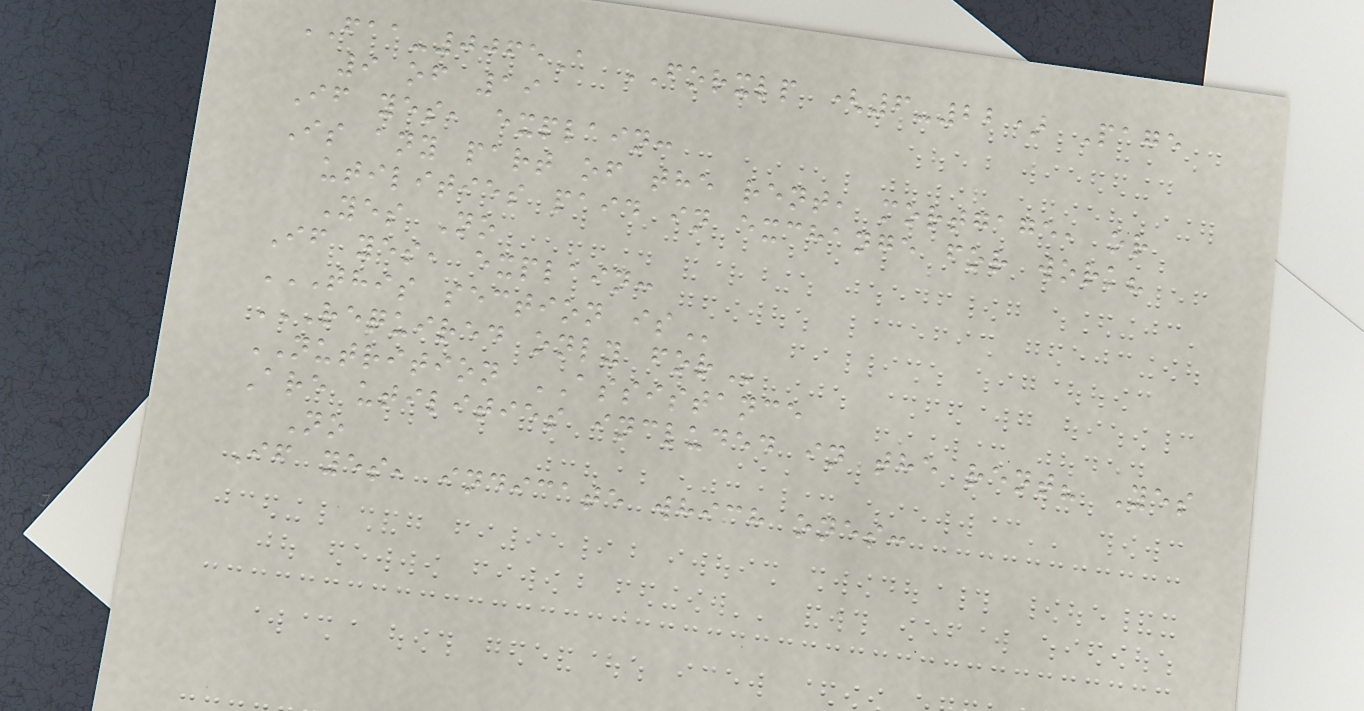FAA-0065A FORXLP (6-22) Page
9 of 19
If yes, explain:
Is any part of the rent, mortgage, or
utilities paid in exchange for work?
Yes No
If yes, explain:
THIS SECTION IS
REQUIRED ONLY FOR
NUTRITION ASSISTANCE
Are utilities included in the rent? Yes
No
If yes, indicate which ones:
